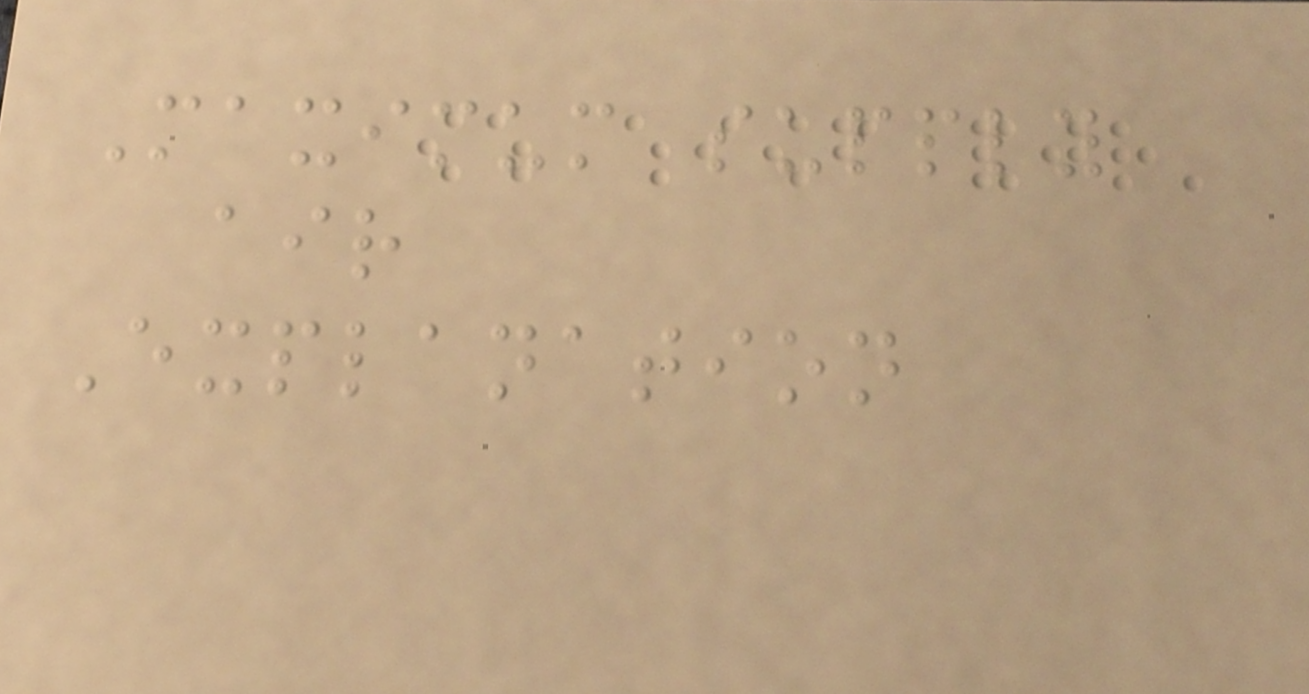Maximum supply
air
Explanation
